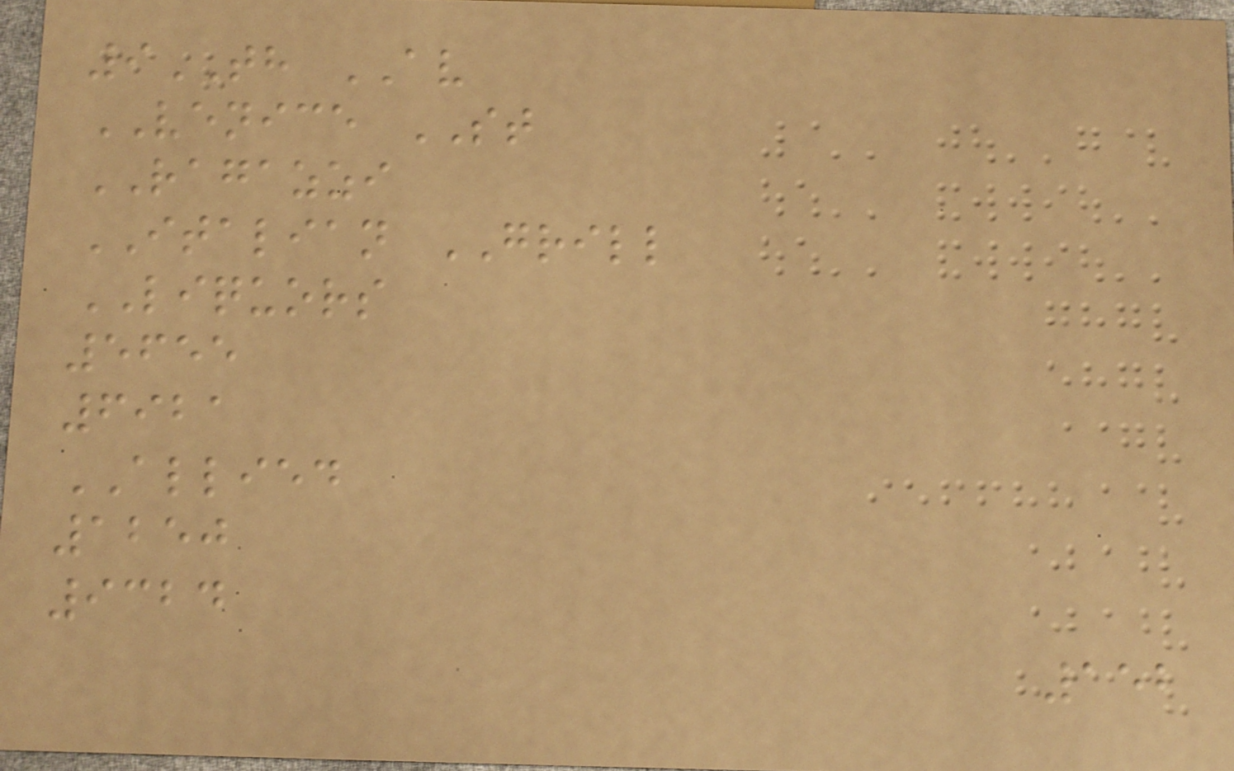9TH AV
VENICE ST
RAGAZZI
ITALIAN GRILL
LIQUORS
5655
6921
ALLIED
1250
9324
152
